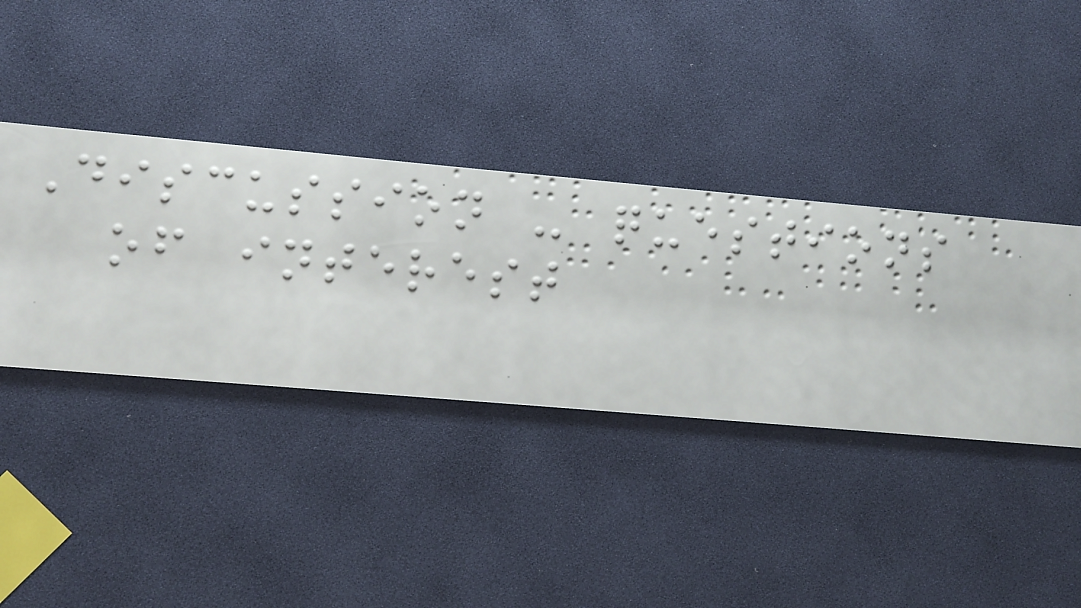Discussion - questions
of interest
